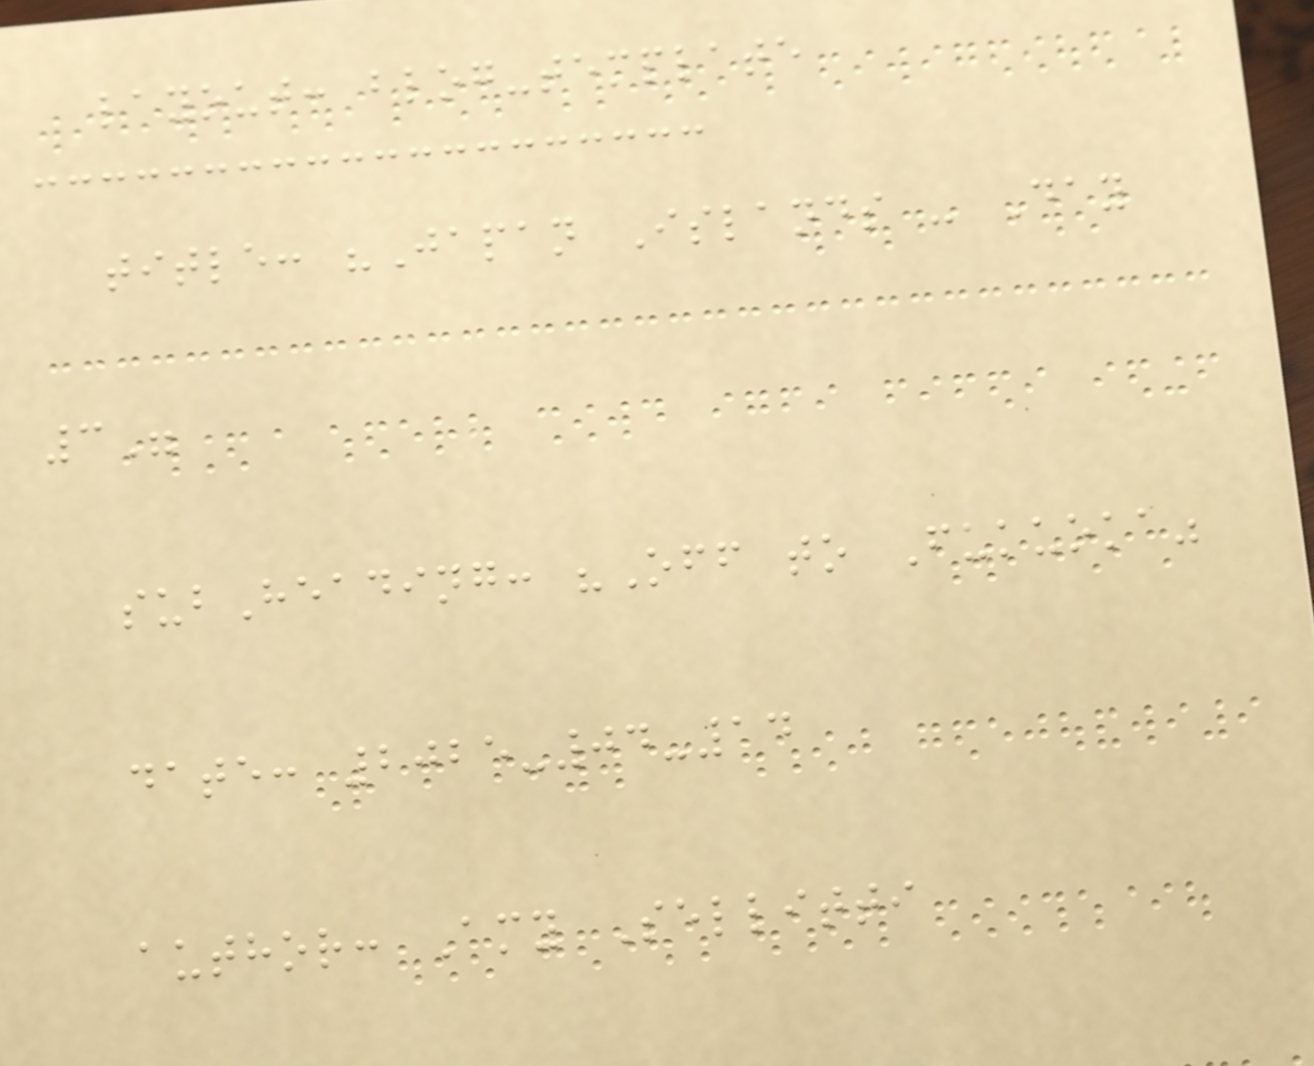layout: blog-template
title: "Japan Islands - Day
3"
subHeading: "Off to Fukuoka"
date: 2025-04-14
author: Amy Sellitti
